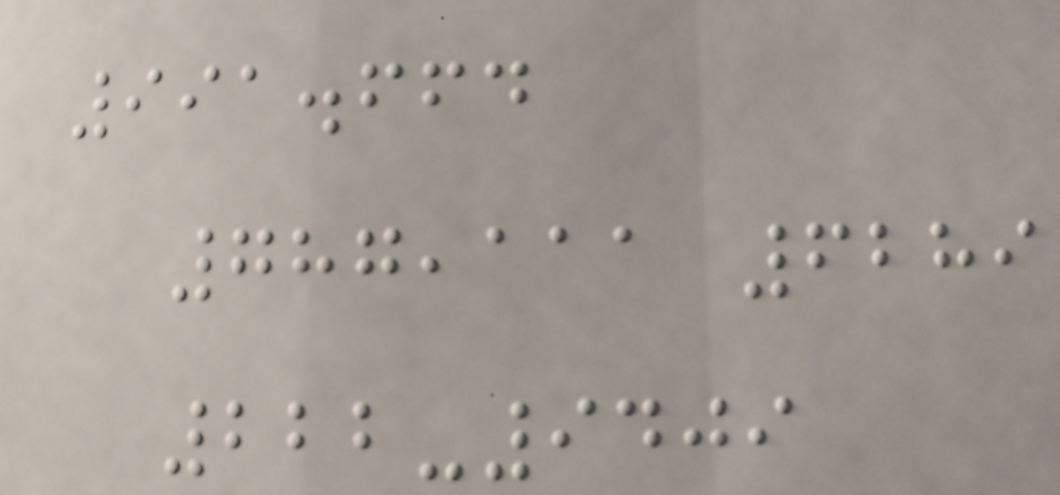991.664
787,111 6289
222-9409
